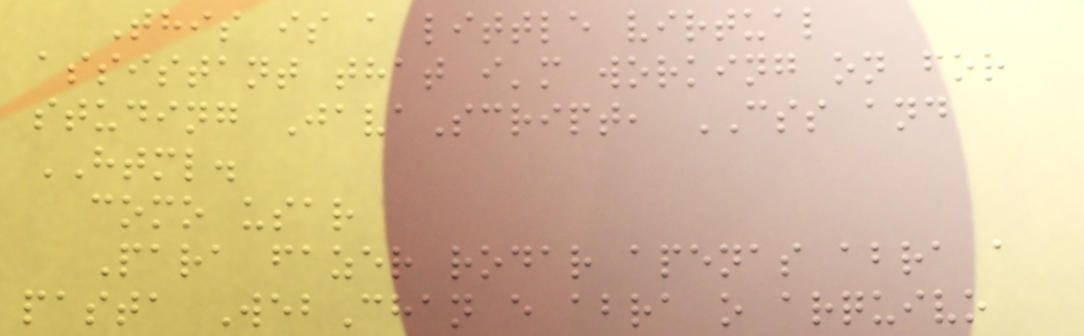This is a little virtual
assistant that i'm working on for
studing JavaScript, CSS and
HTML.
como usar
Para fazer rodar apenas abra a
pasta WebChan e abra o arquivo
